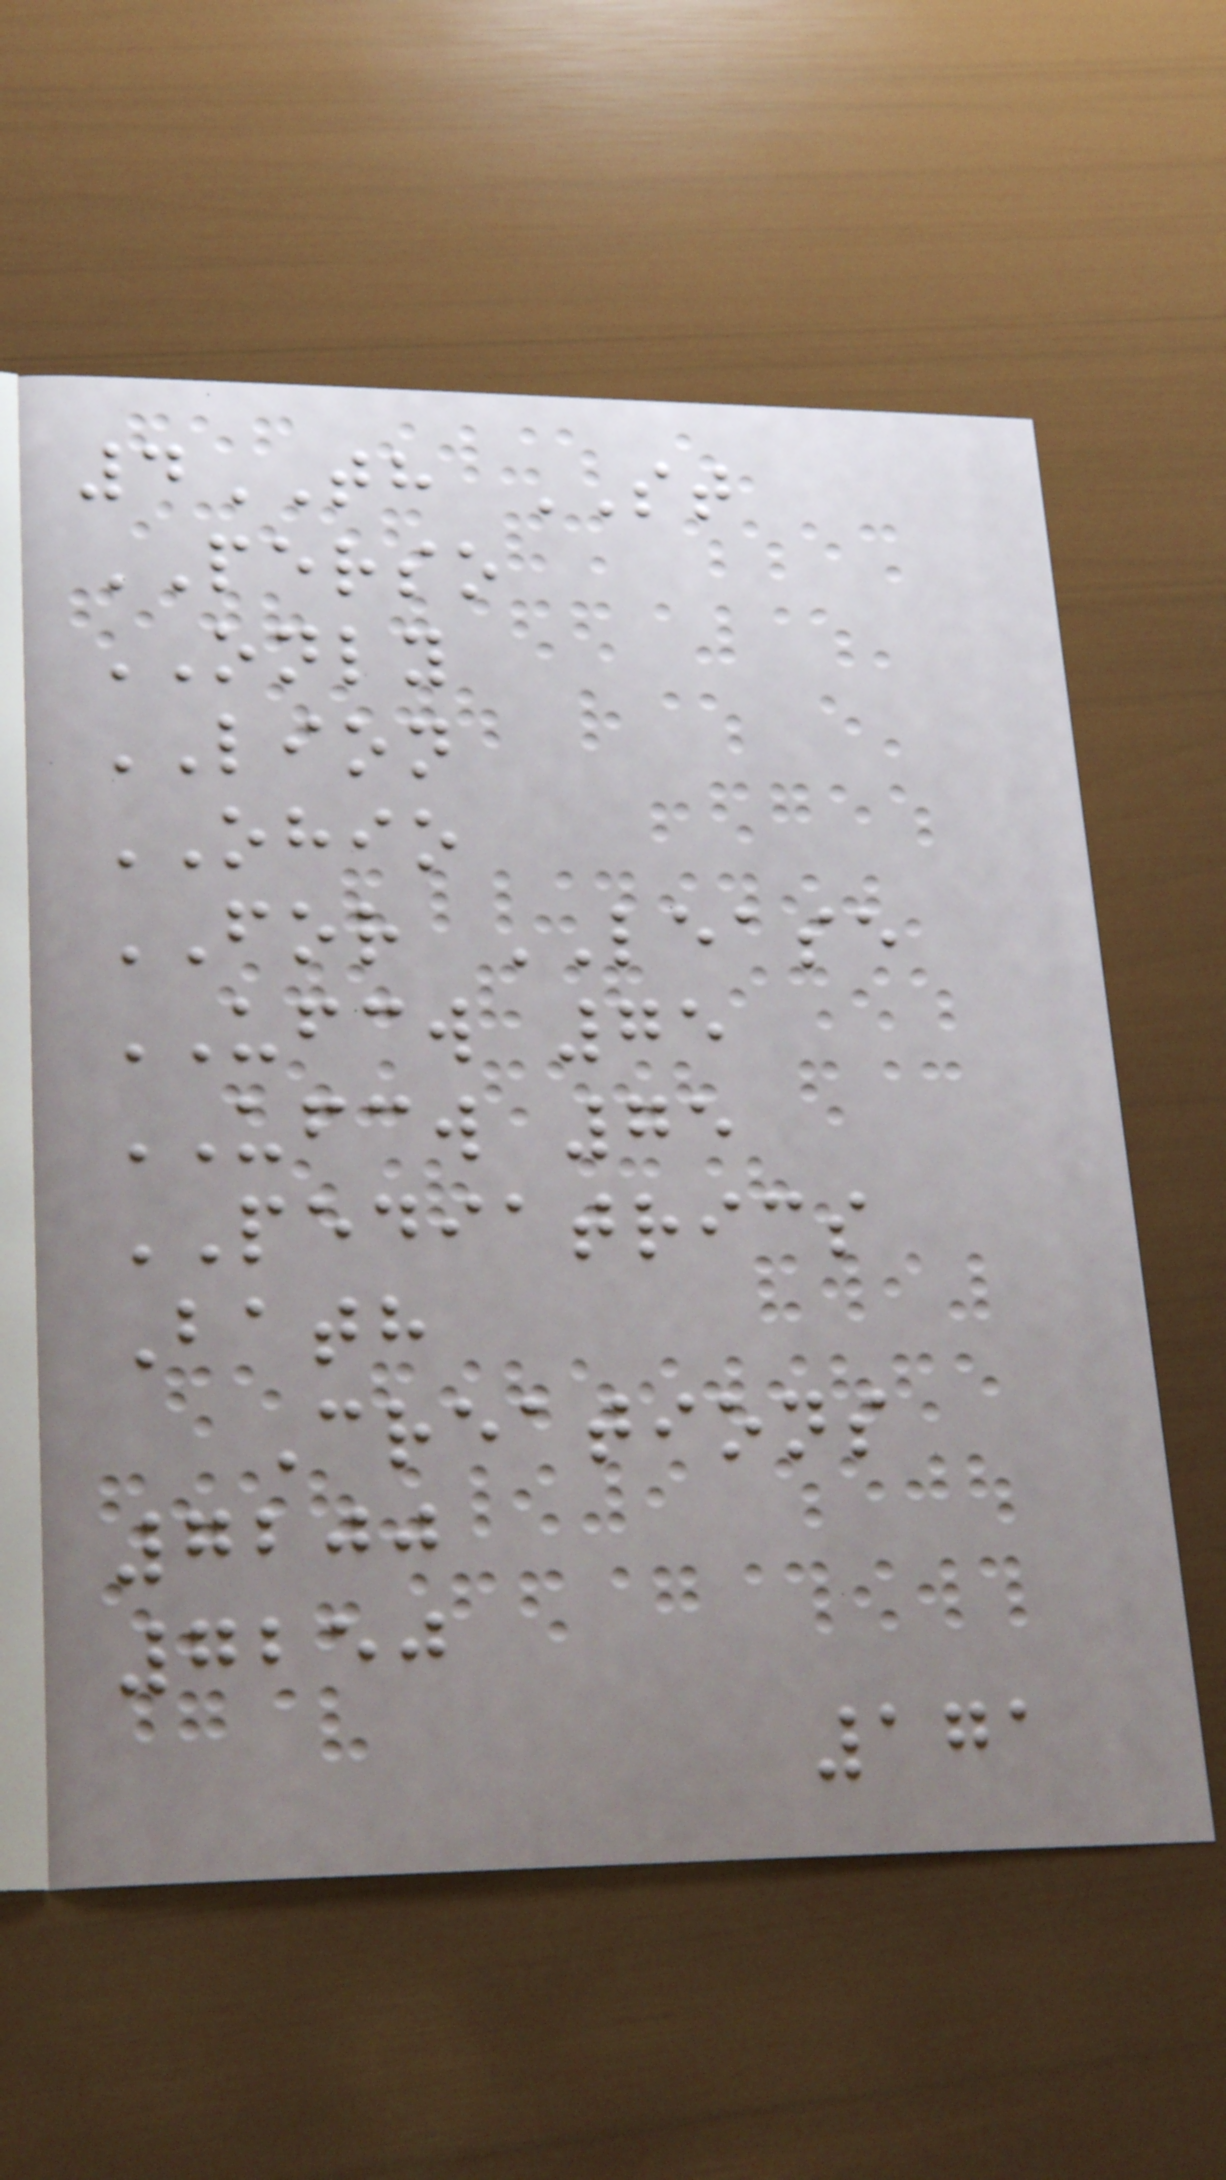4TH ST
PERSO
ONLY
LION
OHIO
FOR LEASE
UFCW 75
UFCW 75
PEDIATRICS
Bath
Creations
7200
7250
171
